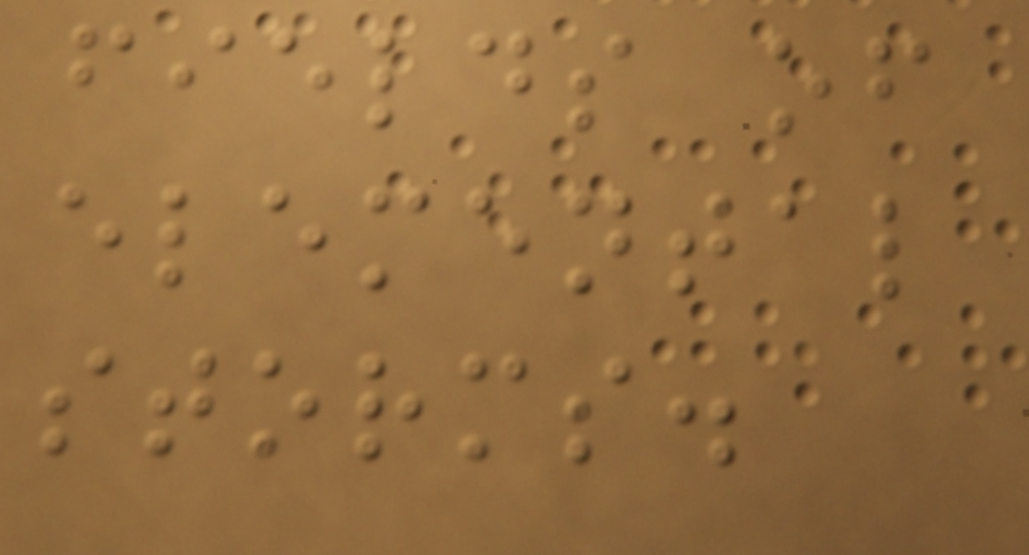fields of
elemental
storms.
